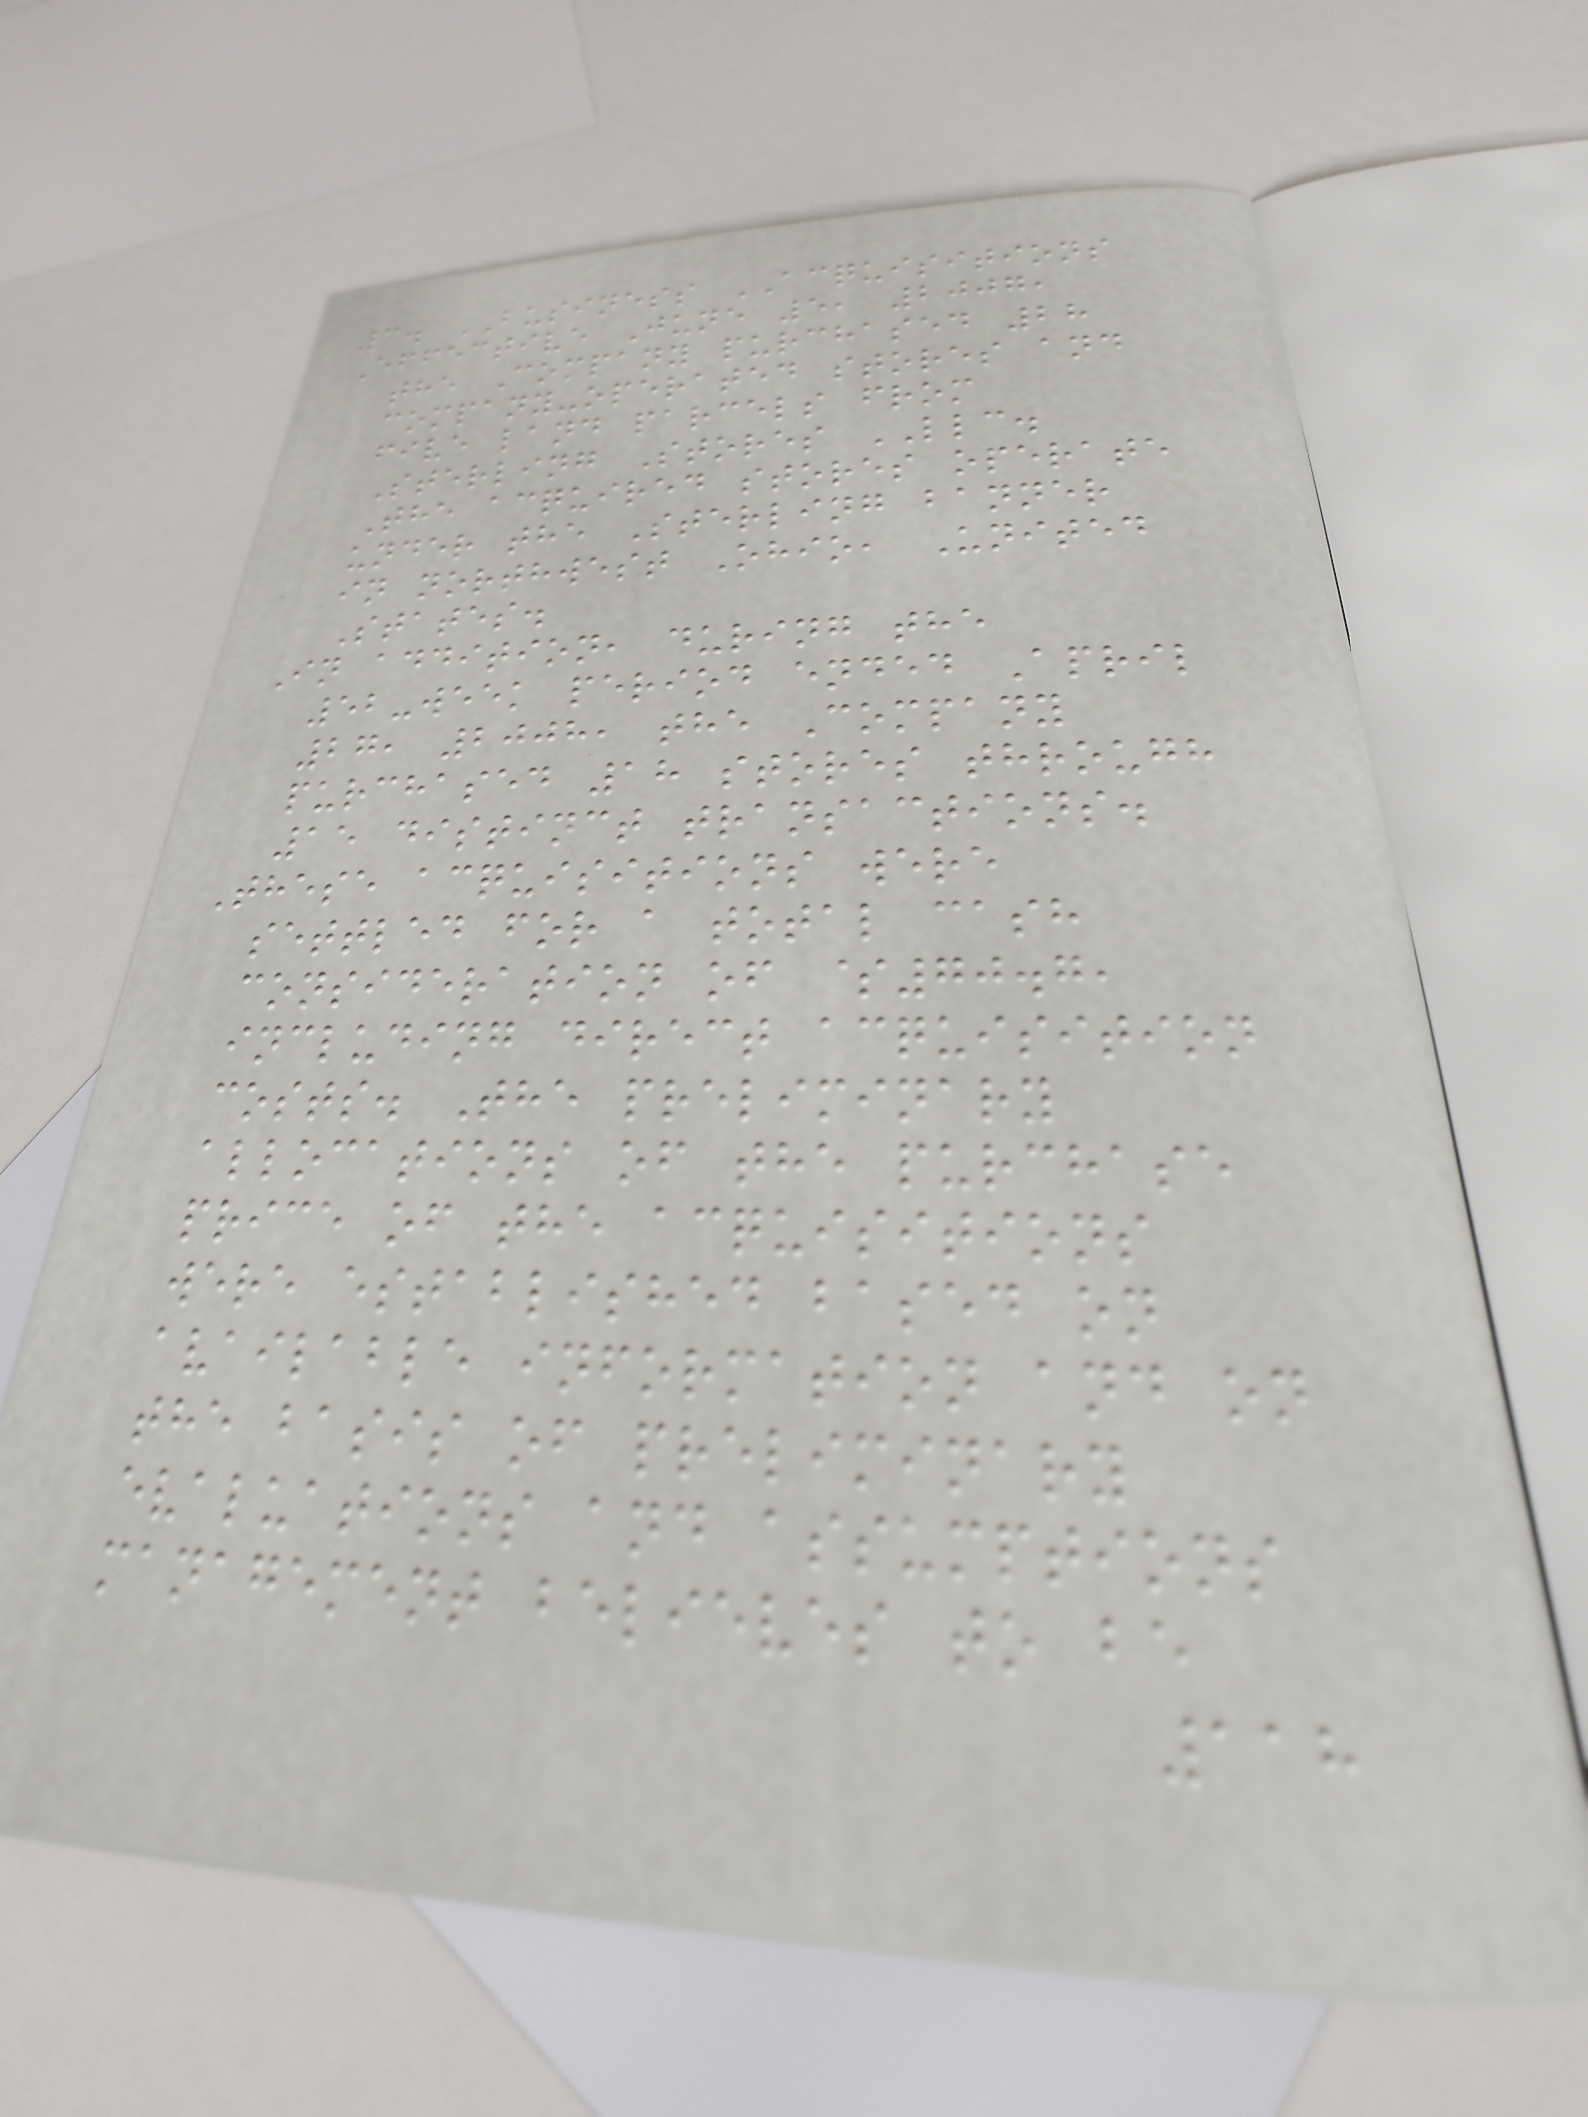3. BUSINESS ACQUISITIONS
Effective June 5, 2007,
the Company purchased 28
company-operated stores and
five land parcels from
Sterling Stores LLC.
The acquired stores operate
under the Sterling banner
in northwest Ohio, United
States.
In addition, during the
52-week period ended April
27, 2008, the Company
purchased 18 stores through
15 distinct transactions.
These acquisitions were
settled for a total cash
consideration of $70.7,
including direct acquisition
costs. The preliminary
allocations of the purchase
price of the acquisitions
were established based on
available information and on
the basis of preliminary
evaluations and assumptions
management believes to be
118
